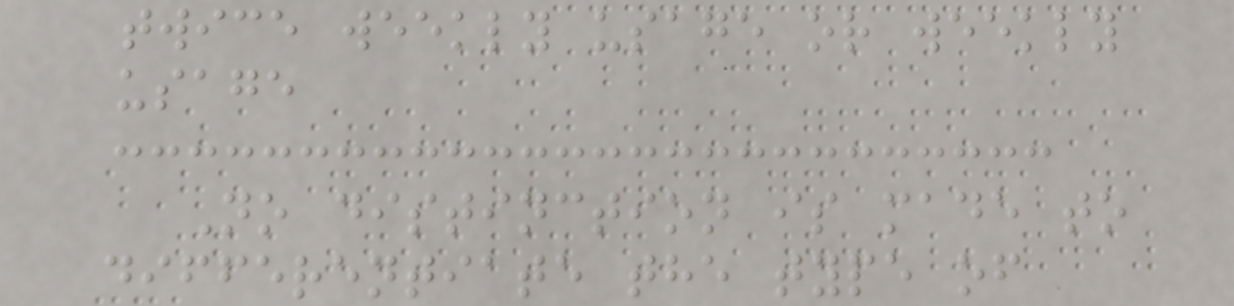twice weekly usage or weekly
usage
No distinction is made to
differentiate the type of
